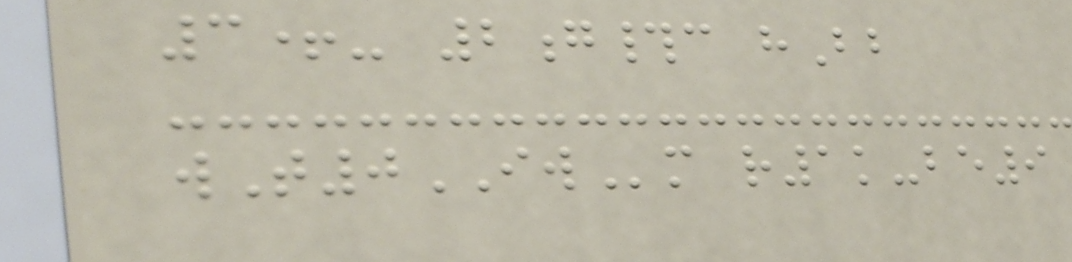3+- 2g#c hBb
wT0IWm r1k-be9
